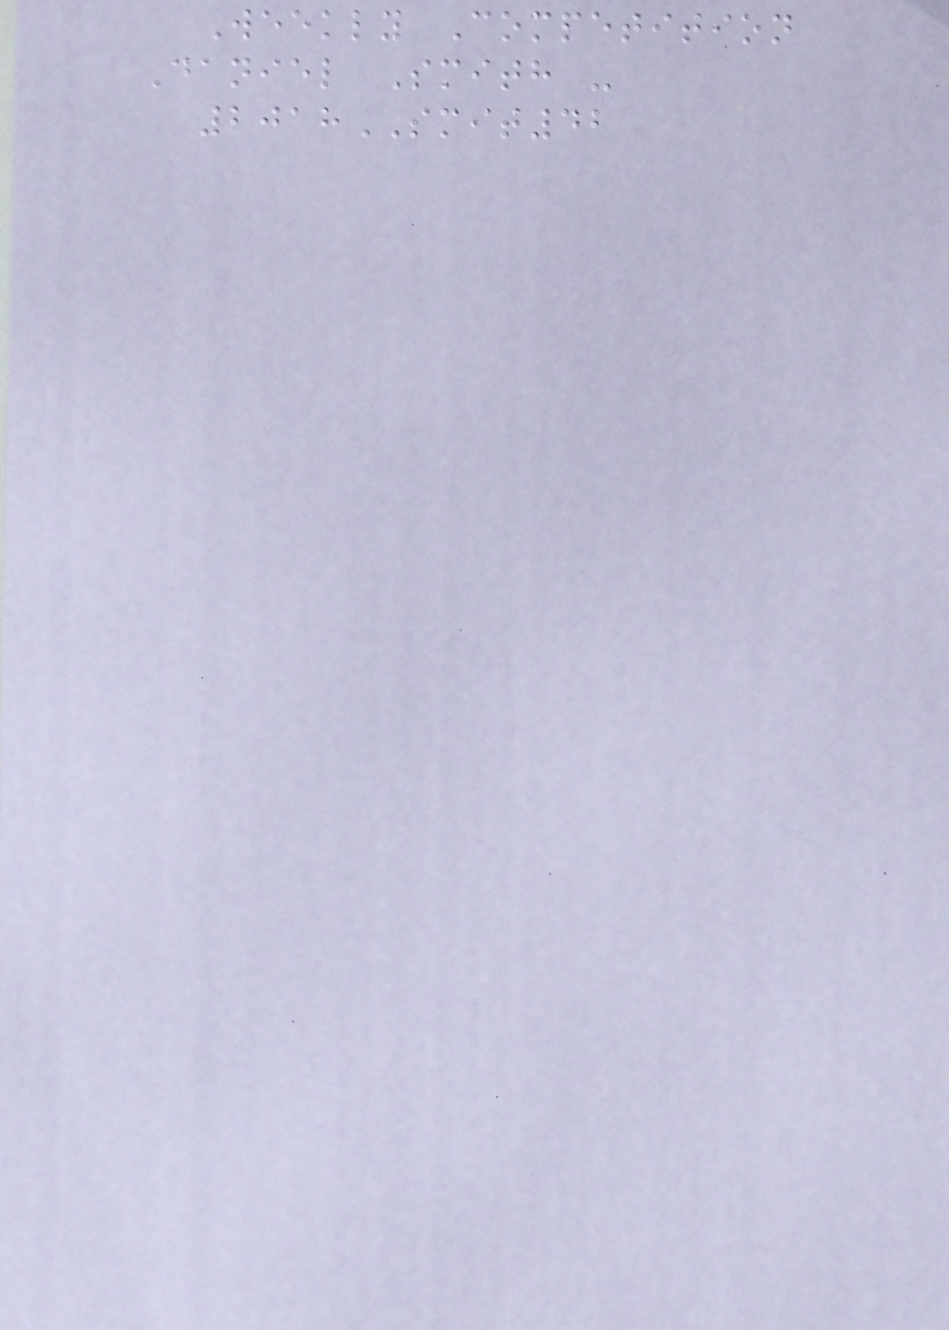Weekly Competition
Daniel Smith -
2018SMIT42
